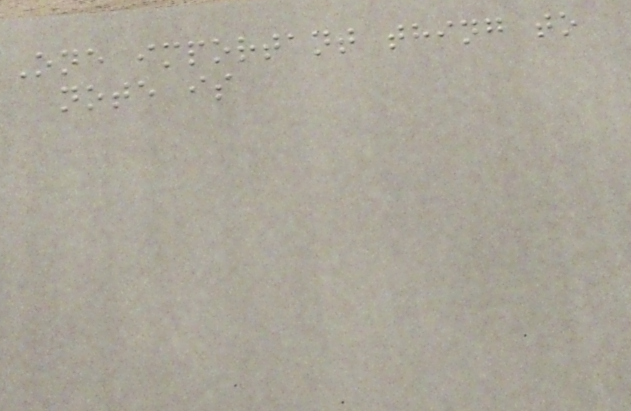One important thing to
note is
